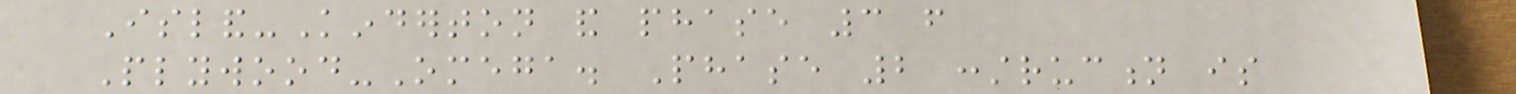Island-Kinderton and phase 3 from
Plywood-Omega. Phase 2 construction is
